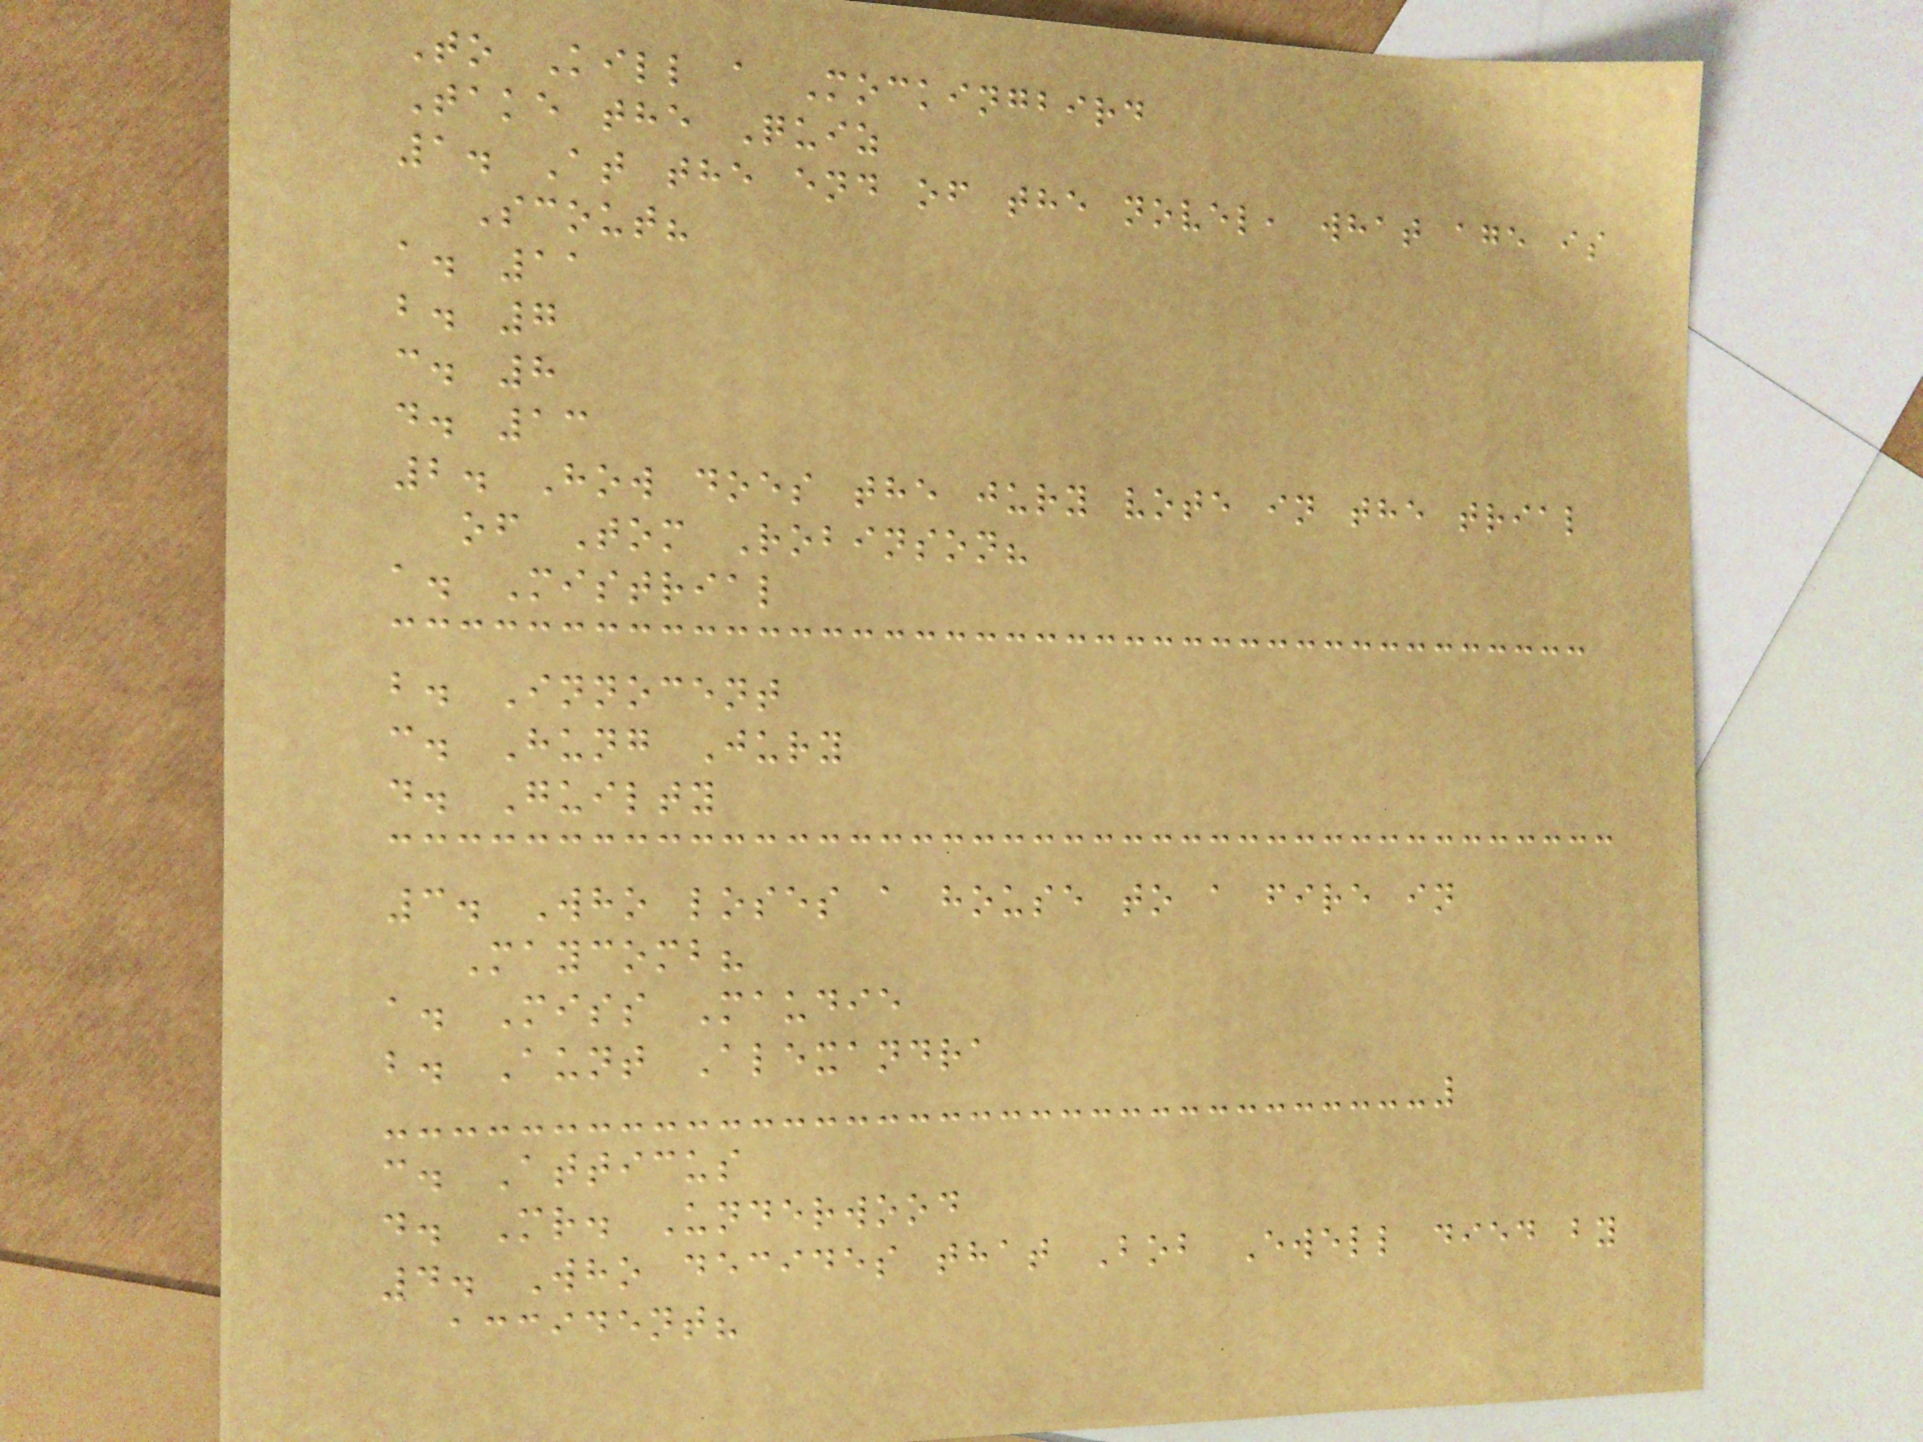To Kill a Mockingbird
Take the Quiz
1. At the end of the novel, what age is
Scout?
a. 11
b. 7
c. 8
d. 13
2. How does the jury vote in the trial
of Tom Robinson?
a. Mistrial
b. Innocent
c. Hung Jury
d. Guilty
3. Who loses a house to a fire in
Maycomb?
a. Miss Maudie
b. Aunt Alexandra
c. Atticus
d. Mr. Underwood
4. Who decides that Bob Ewell died by
accident?
